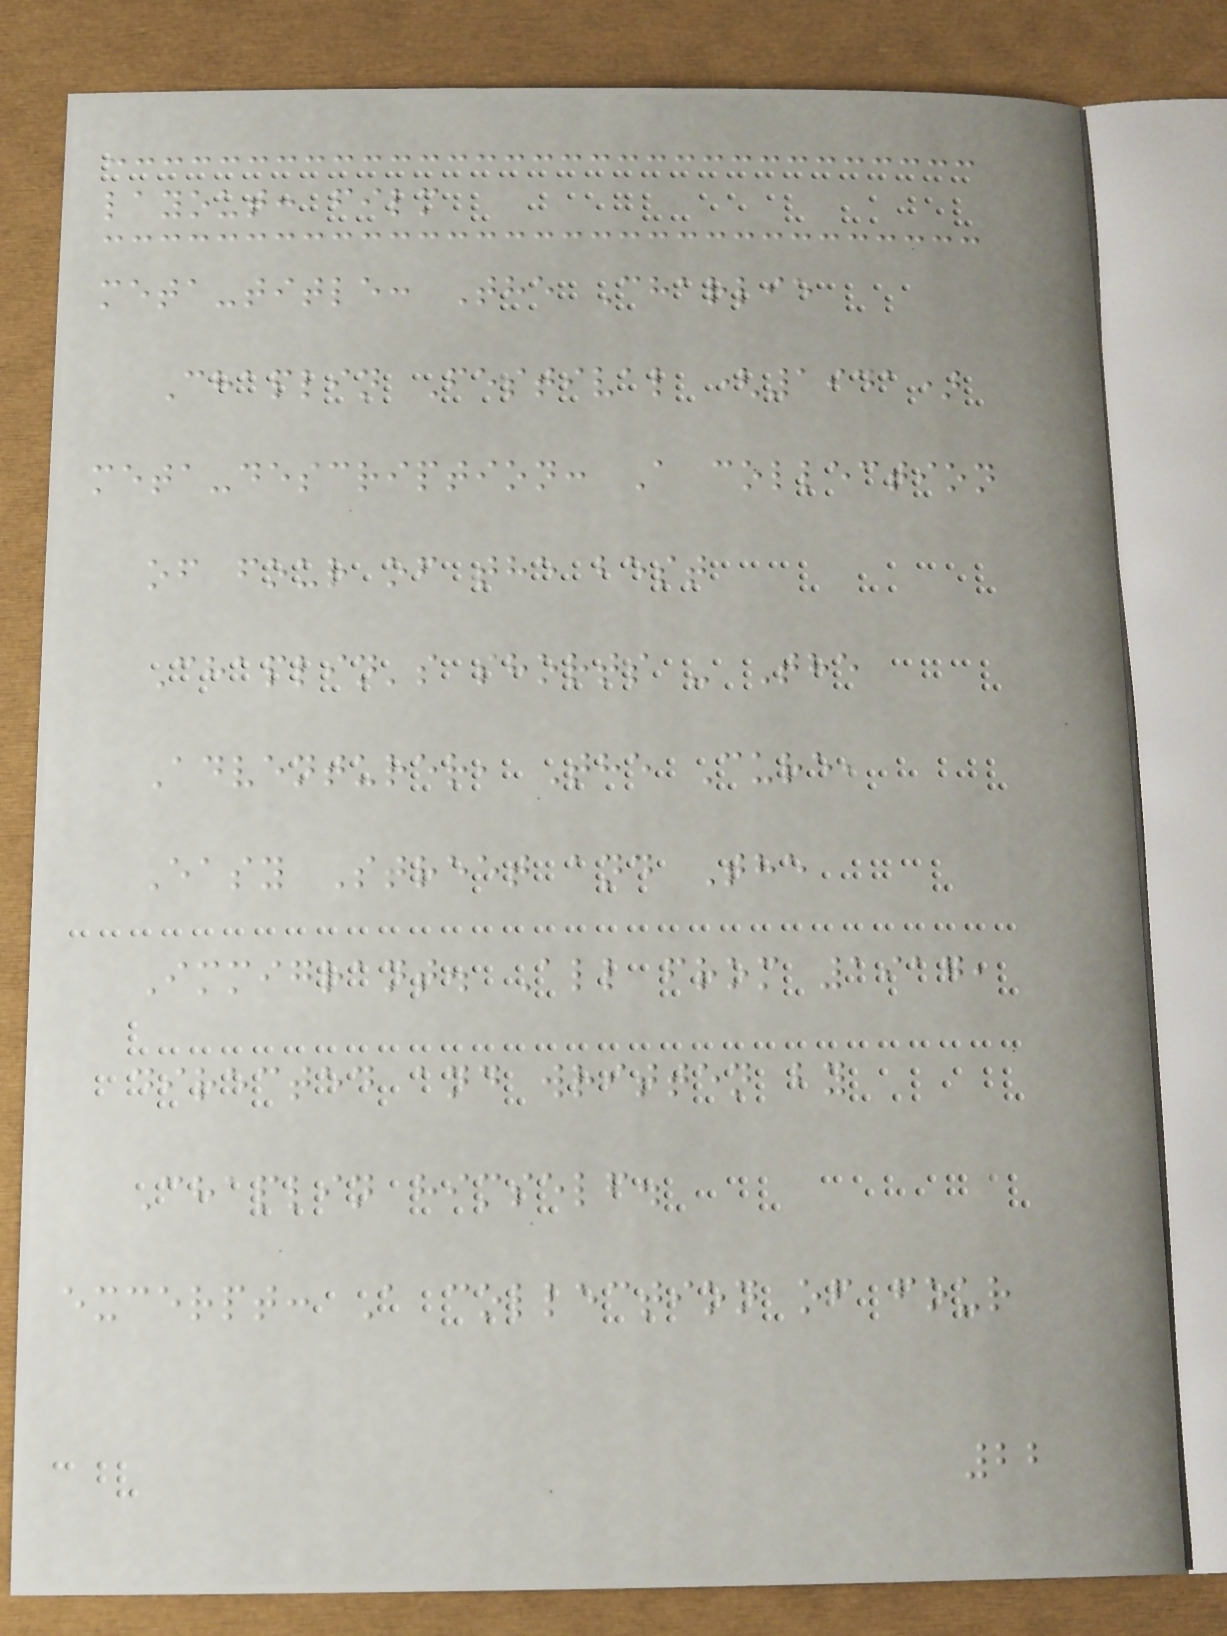layout: film
meta-title: The Charlie
Chaplin Festival (1941)
meta-description: A collection
of four of the best
Chaplin's shorts - The
Adventurer, The Cure,
Easy Street and The
Immigrant. All from 1917,
directed and written by
Chaplin himself.
excerpt: A collection of four
22
